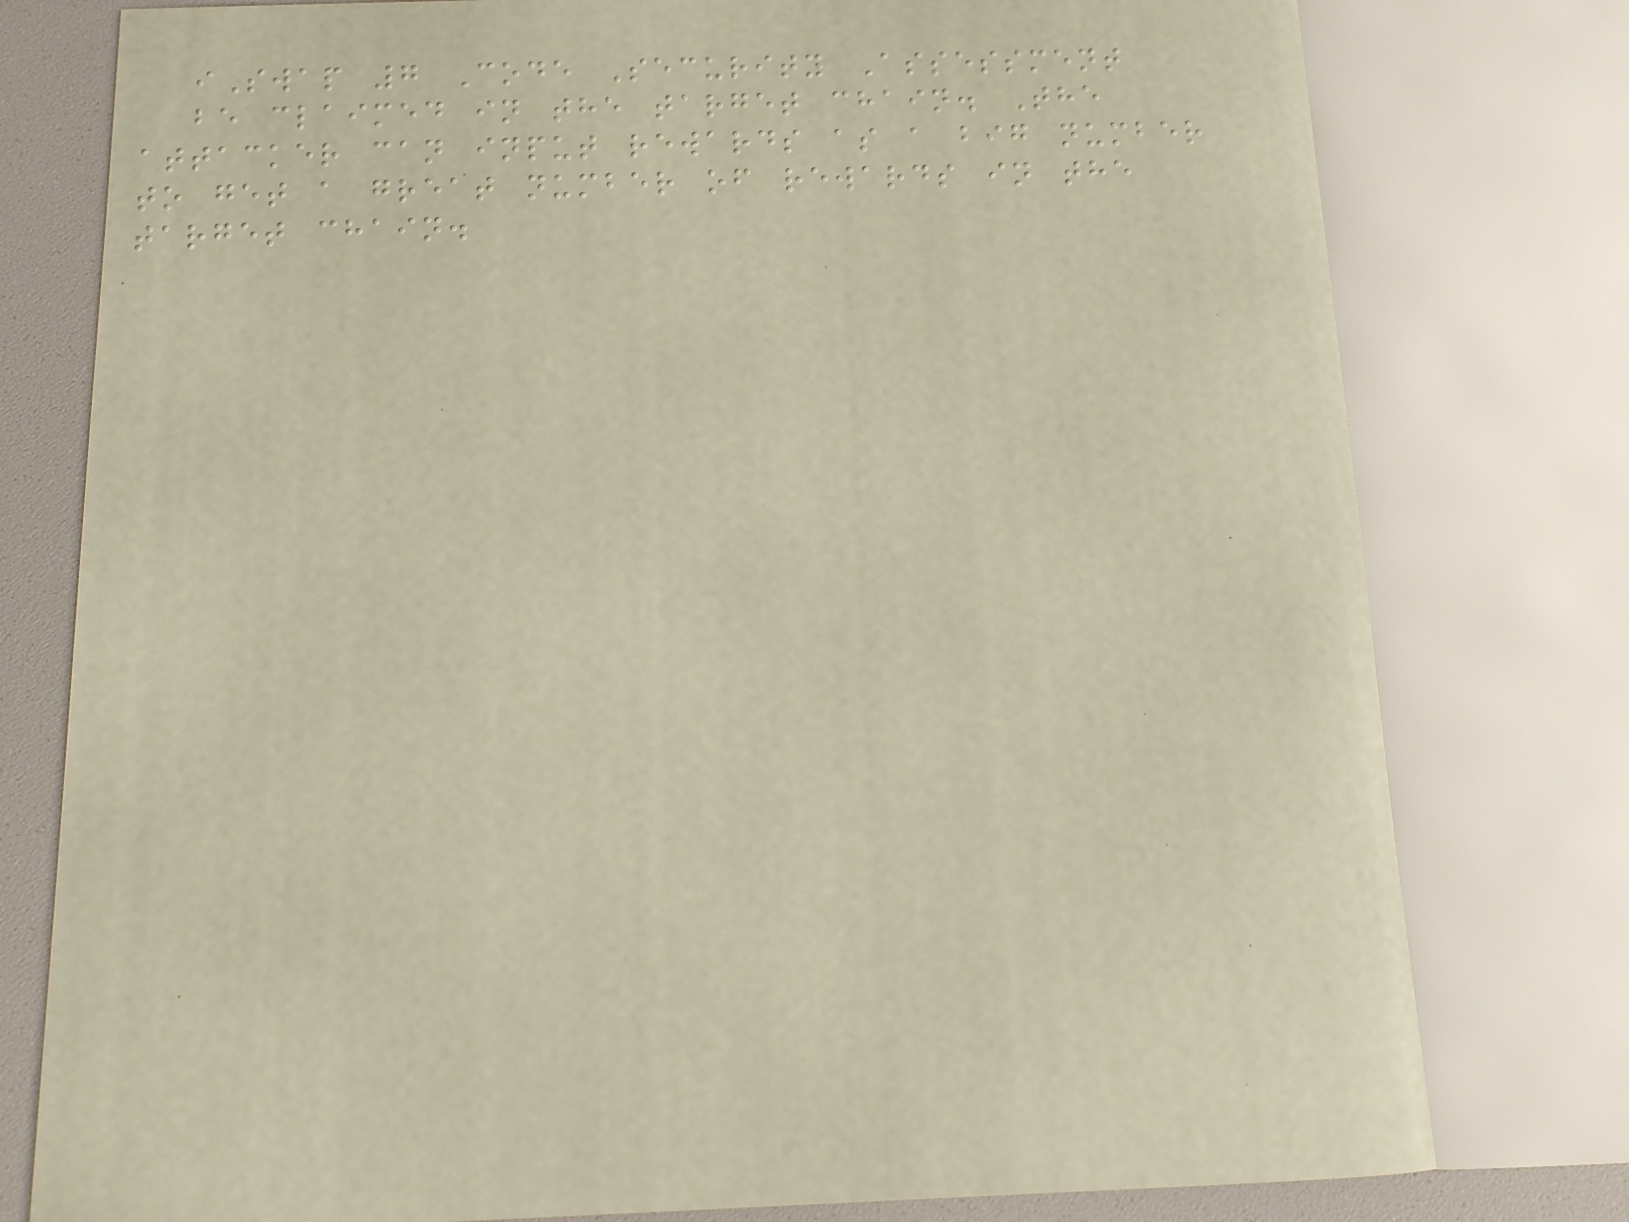iSwap 7 Code Security Assessment
be claimed in the target chain. The
attacker can input rewards as a big number
to get a great number of rewards in the
target chain.
